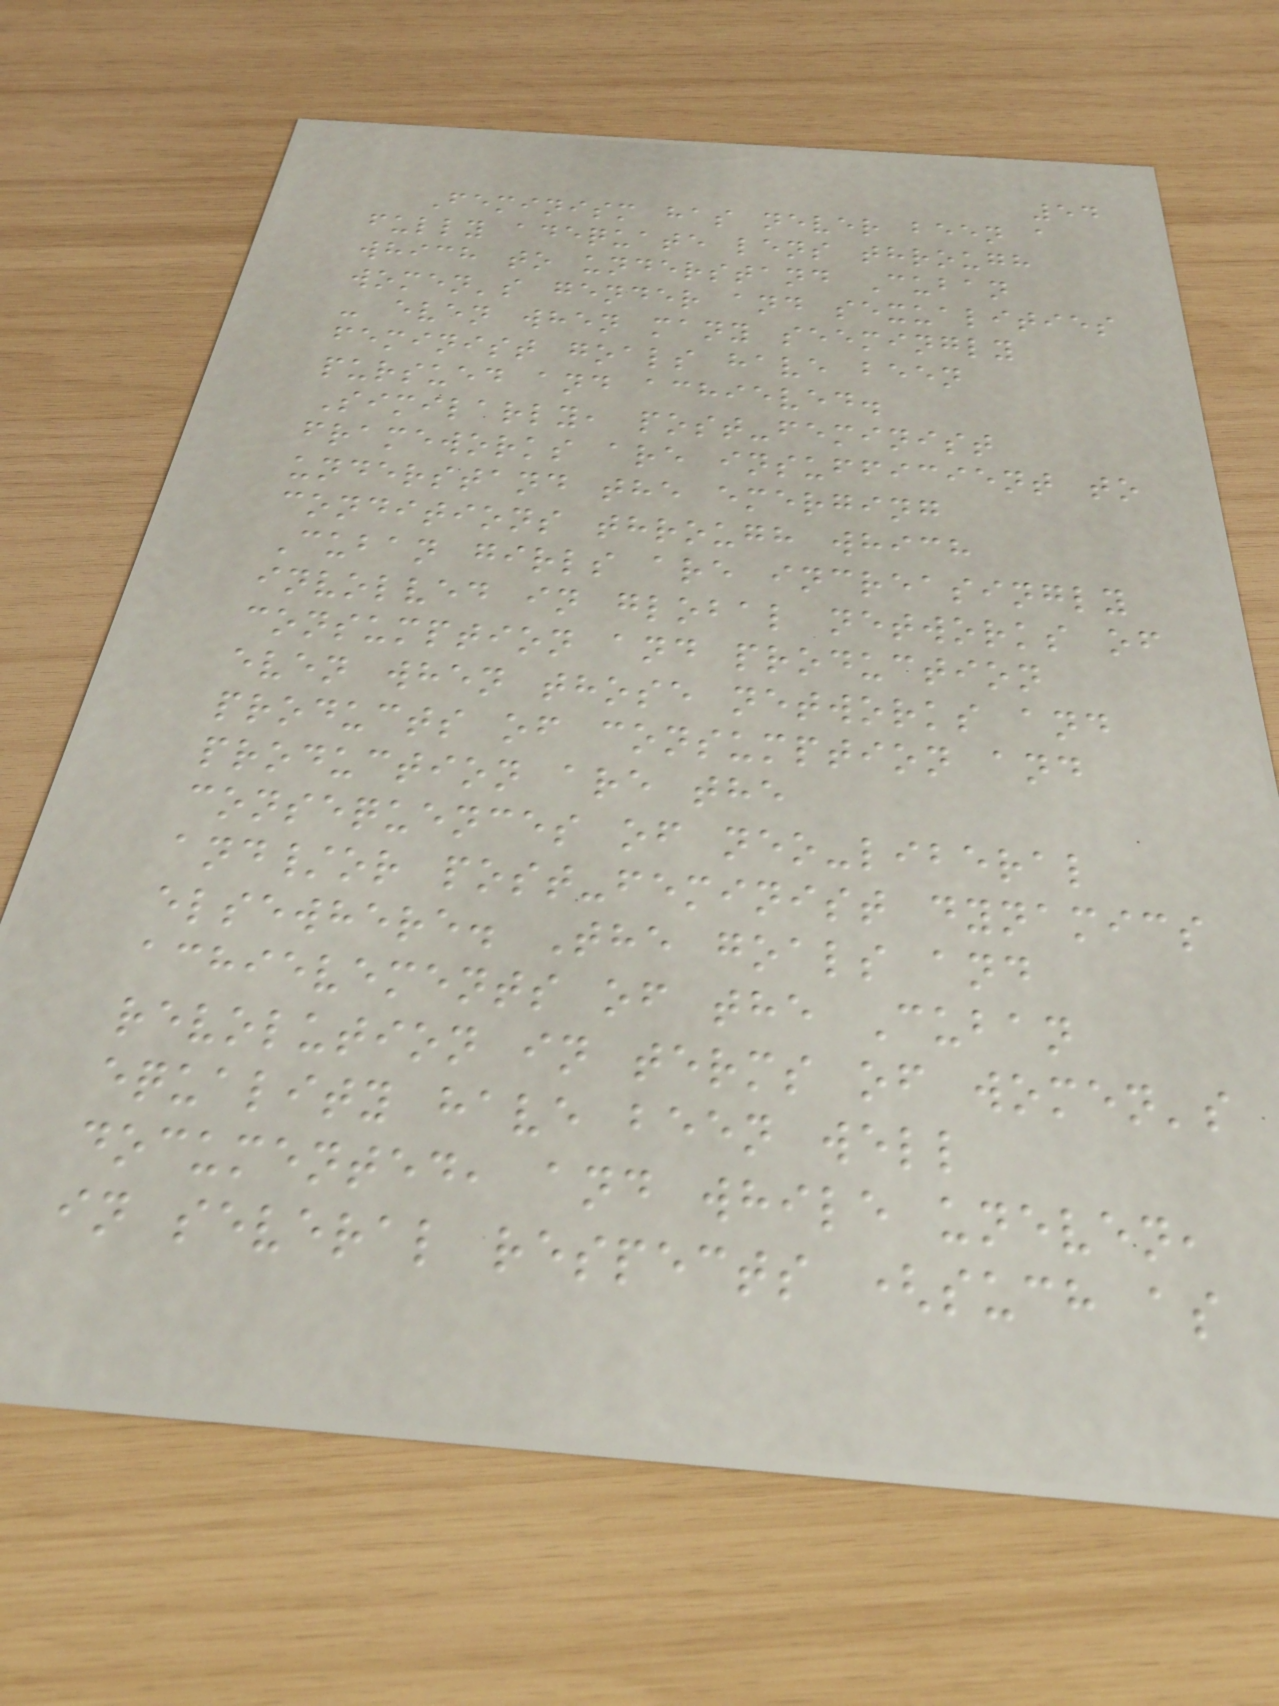54
Feminism has never been a
fully adequate lens through
which to understand Cuban
women's gender and sexualities
- even when many seemingly
feminist goals have been
pursued and achieved.
Similarly, post-feminist
frameworks are insufficient to
understand the emerging
conditions through which
Cuban girls are increasingly
involved in global networks of
consumption and production
even when those networks and
products of consumption and
production are the
consequences of neo-liberal
and/or post-feminist dynamics
elsewhere. The goals and
achievements of the Cuban
revolution in terms of women's
equality have been well
documented, and while uneven,
in several respects (such as
